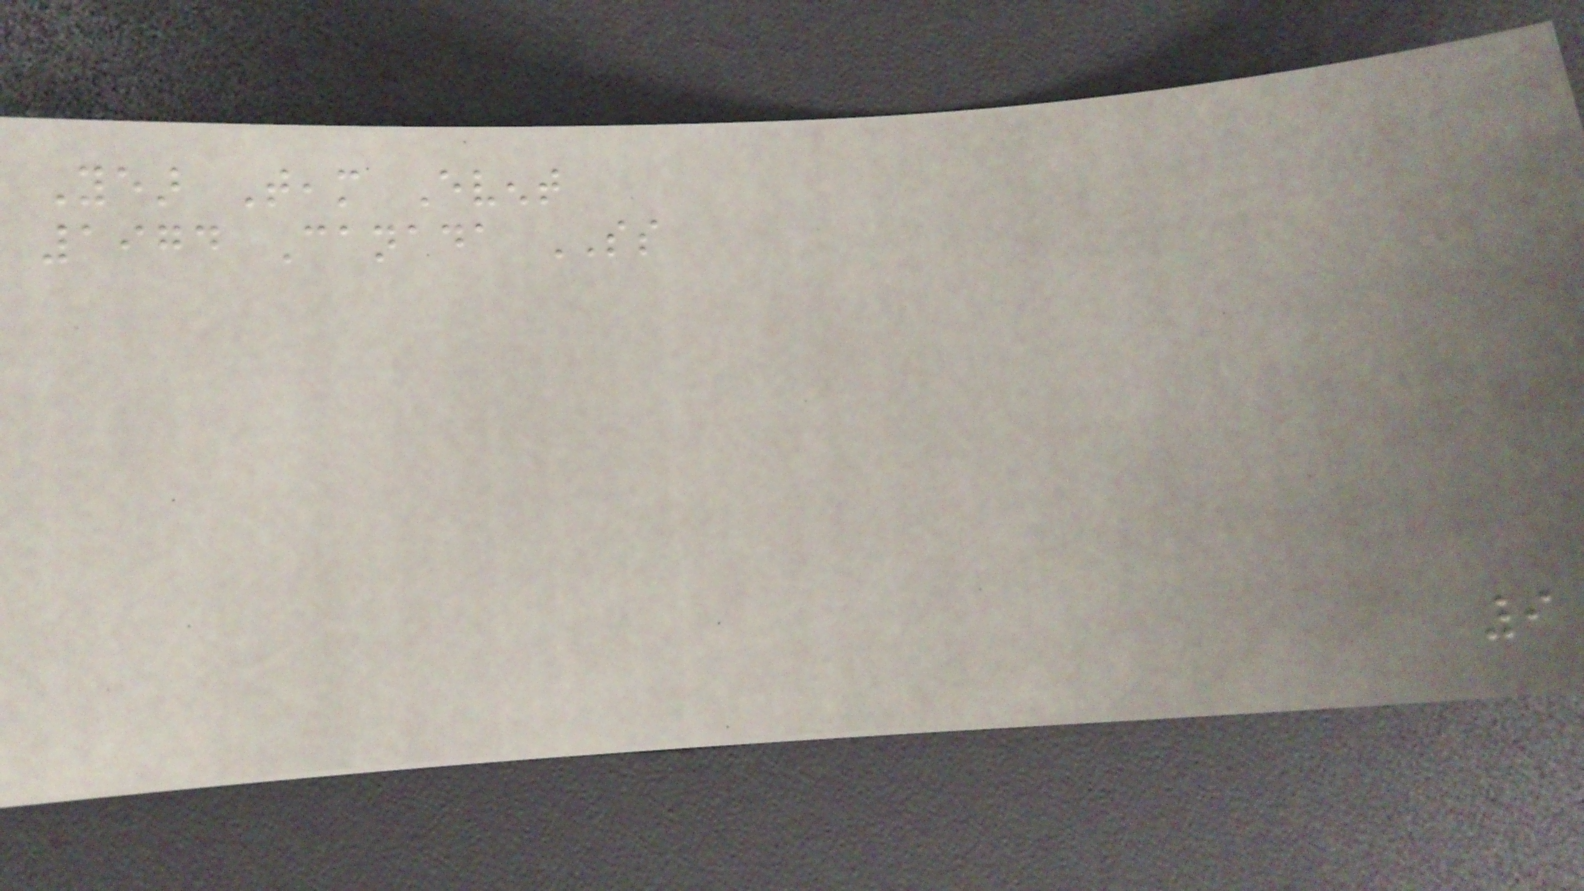Year Team Event
1974 Canada SS
9
